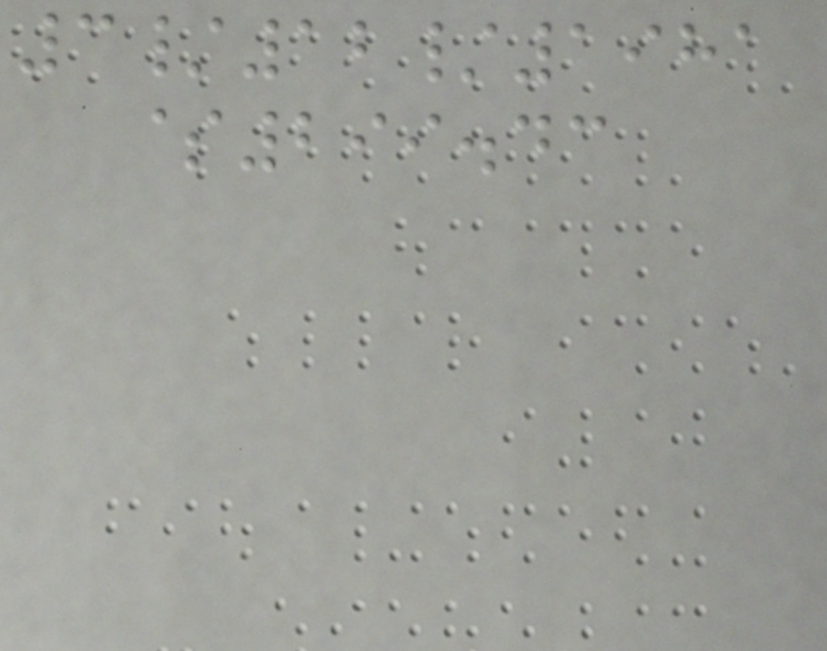3/12/1981
$299.43
